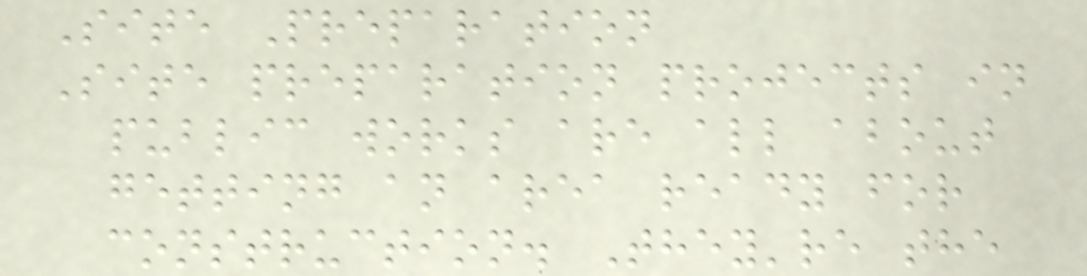Site Preparation
Site preparation projects in
public works are all about
getting an area ready for
construction. They're the
